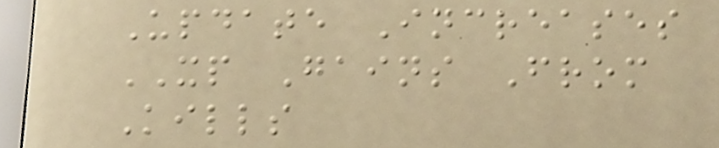Update Increases
XP Gains From
Kills
